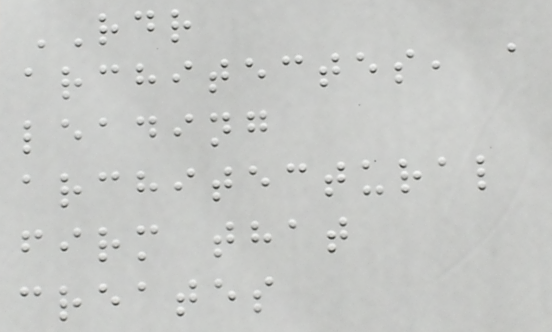RDR
architectes, a
leading
architectural
firm that
creates
